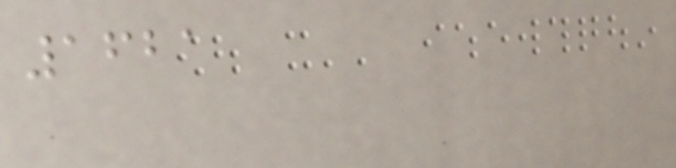1621
